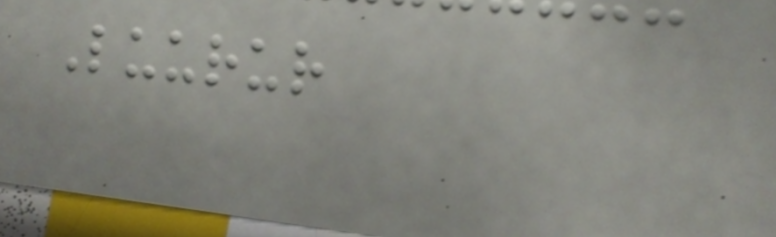Luurur
